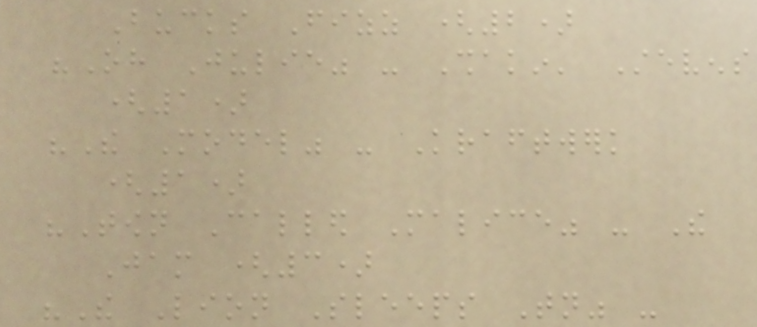Bucks Fizz (2)
"Oh Julie" - Shakin' Stevens
(1)
"The Model" - Kraftwerk
(1)
"Town Called Malice" - The
Jam (3)
"The Lion Sleeps Tonight" -
